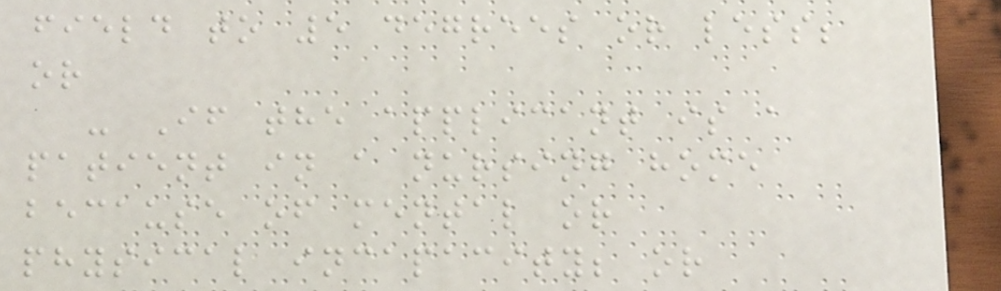field to 5 degrees or less;
or
- If the applicant is a
patient in a nursing home
because of mental or
physical incapacity; or
